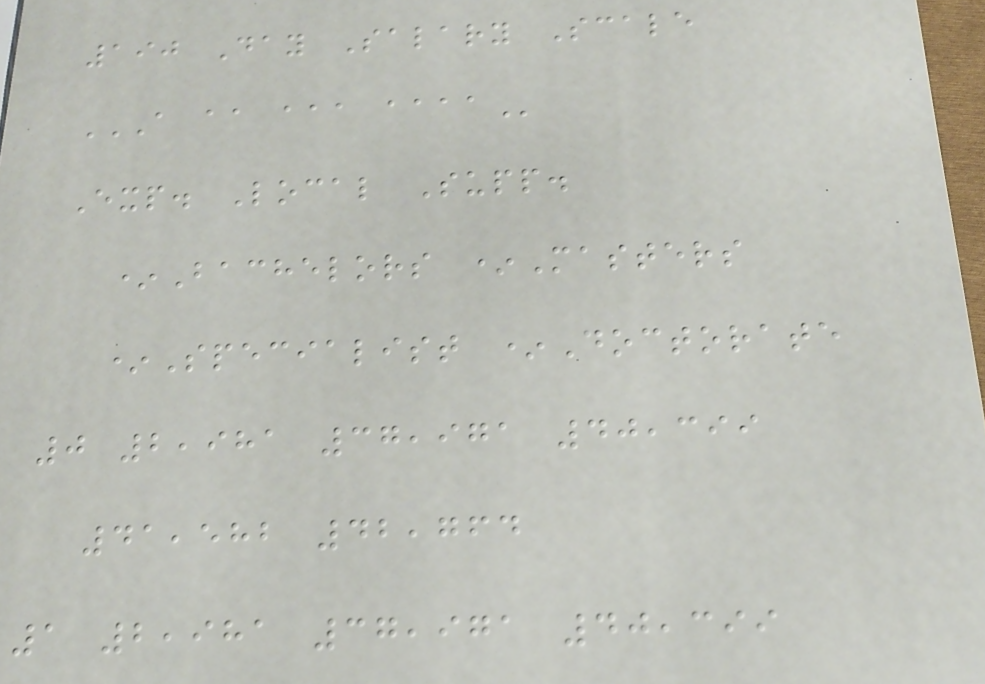190 Day Salary Scale
A AA AAA AAAA
Exp. Local Supp.
*Bachelors *Masters
*Specialist *Doctorate
0 2,981 37,971 40,399
41,582 42,764
1 2,981 37,971 40,399
